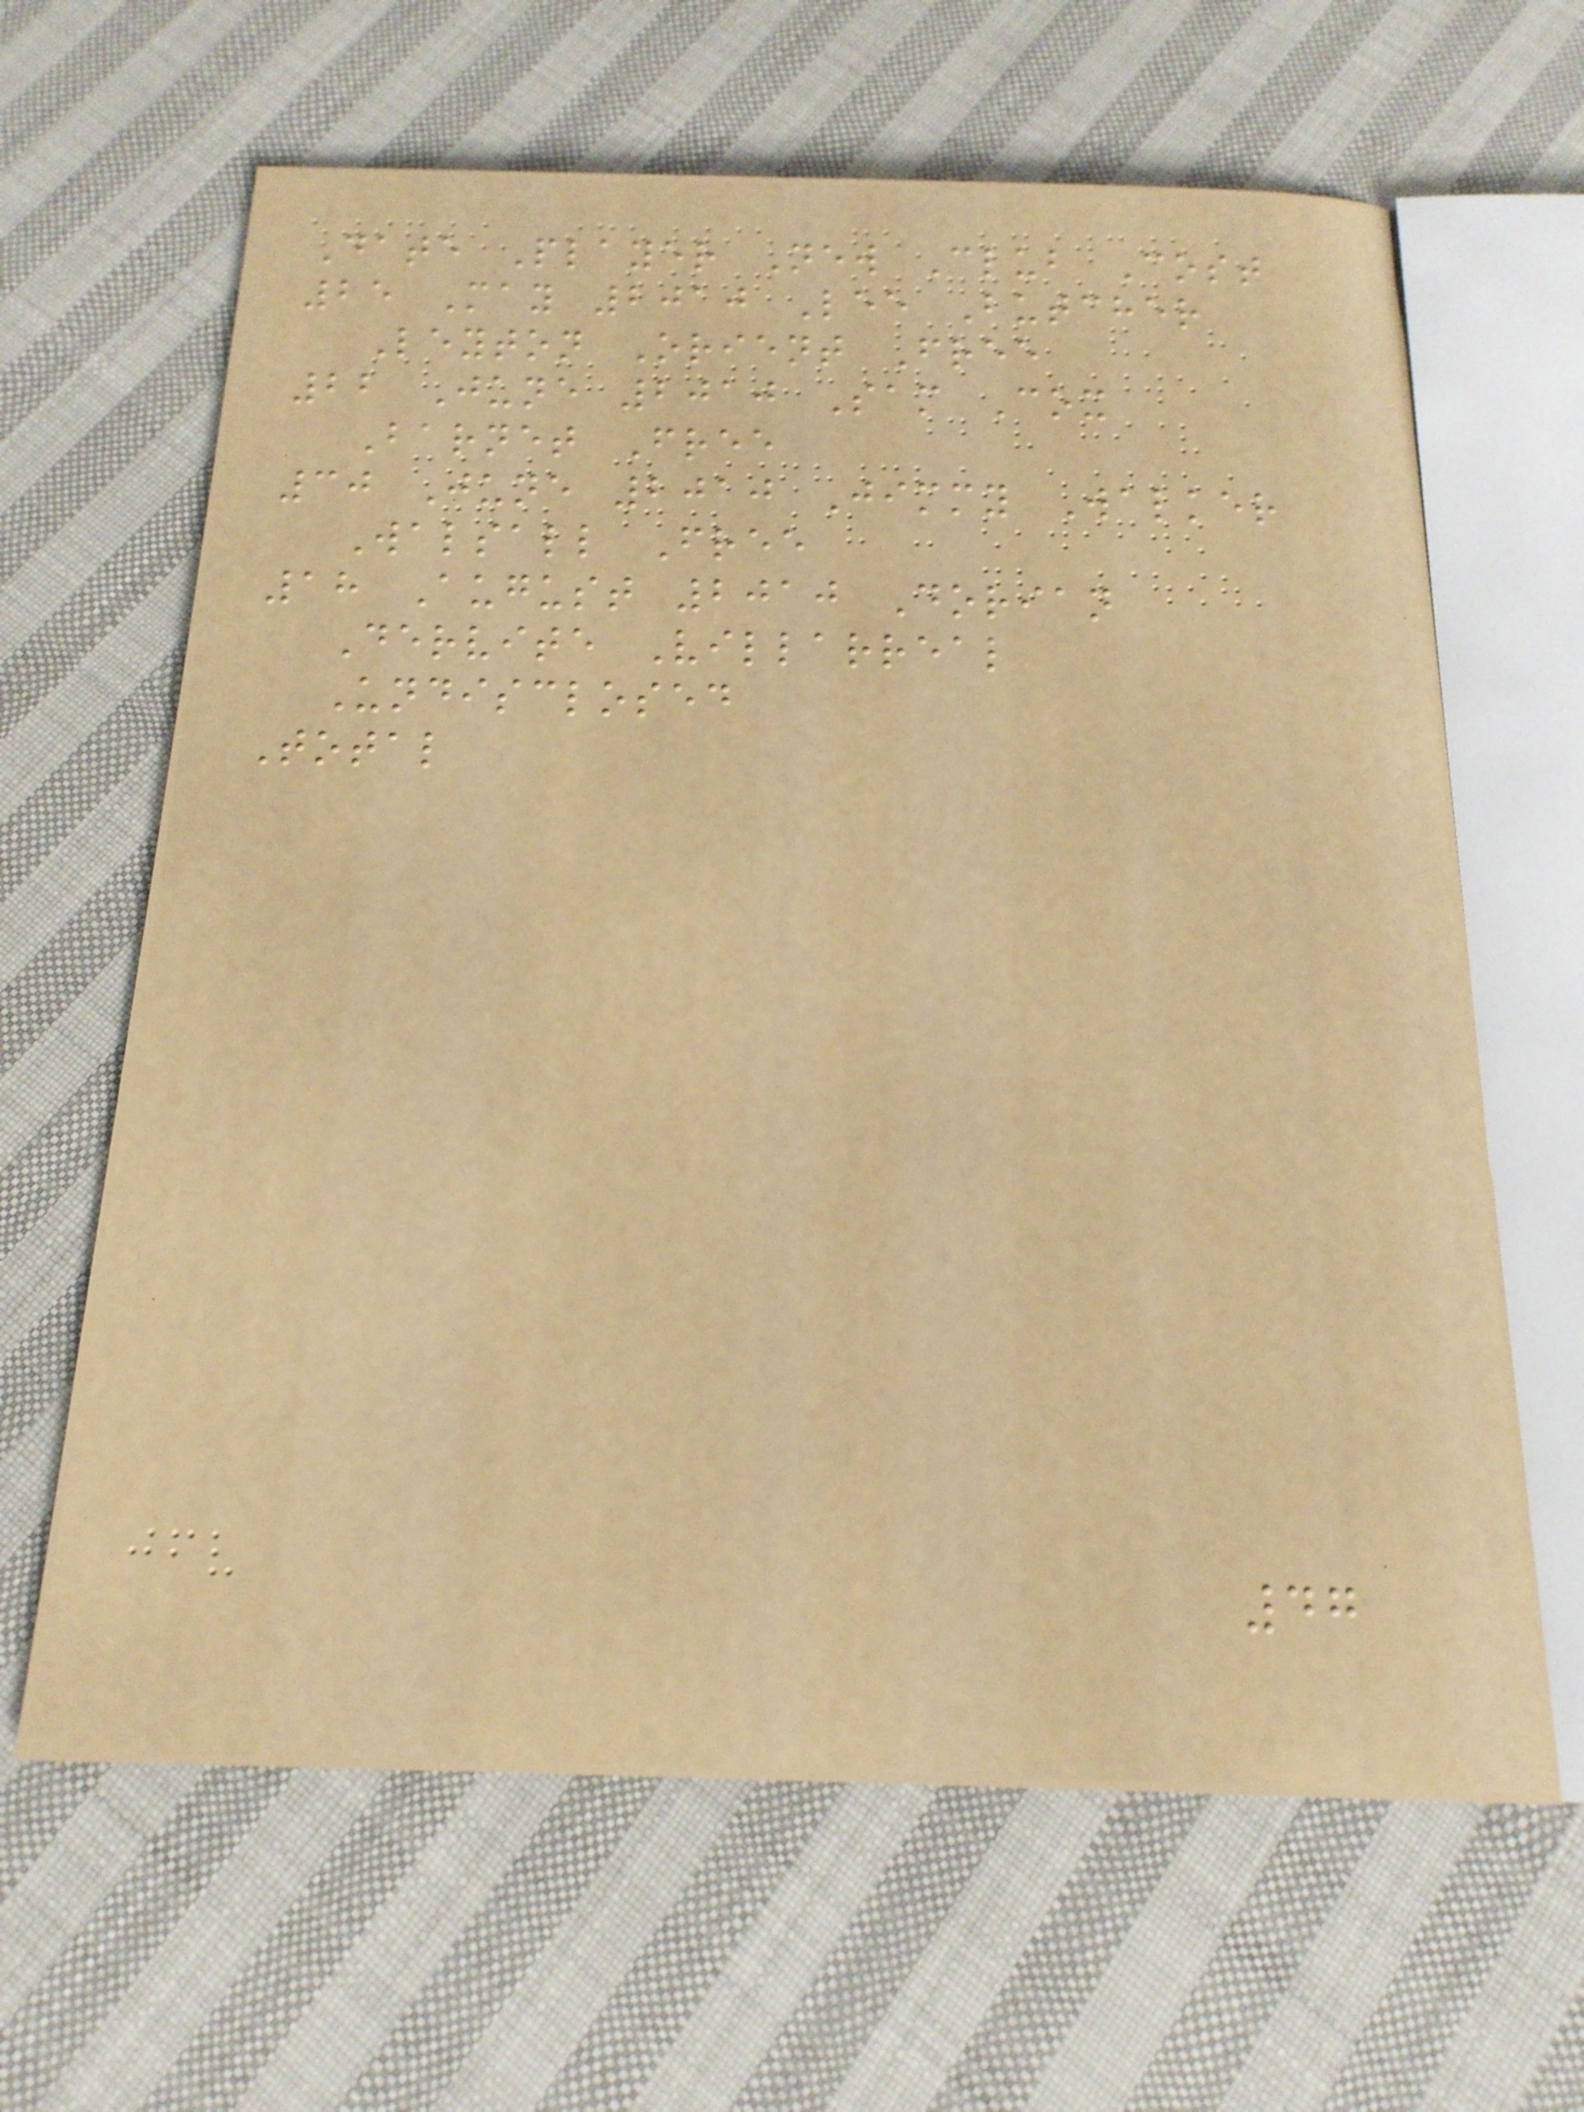Date Player New Club Cost
25 May 2010 Lee Butcher
Leyton Orient Free
22 June 2010 Sam Cox
Barnet Free
30 June 2010 Jimmy Walker
Walsall Free
18 August 2010 Dorian
Dervite Villarreal
Undisclosed
Total
47
